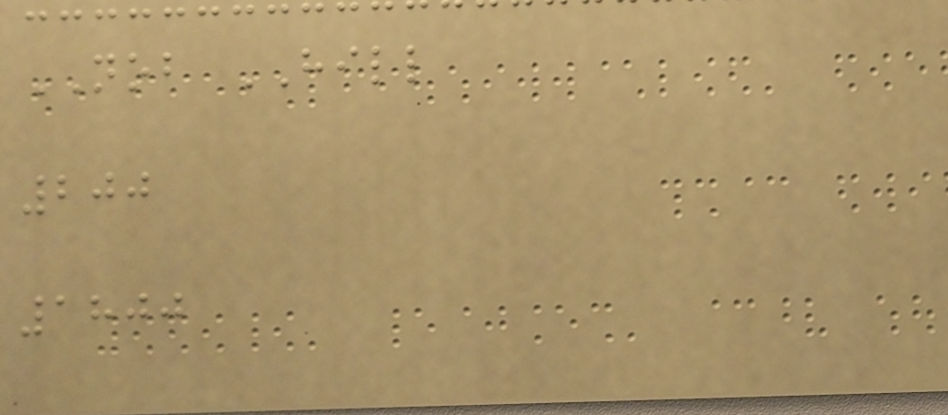NOB HILL
200
1800
